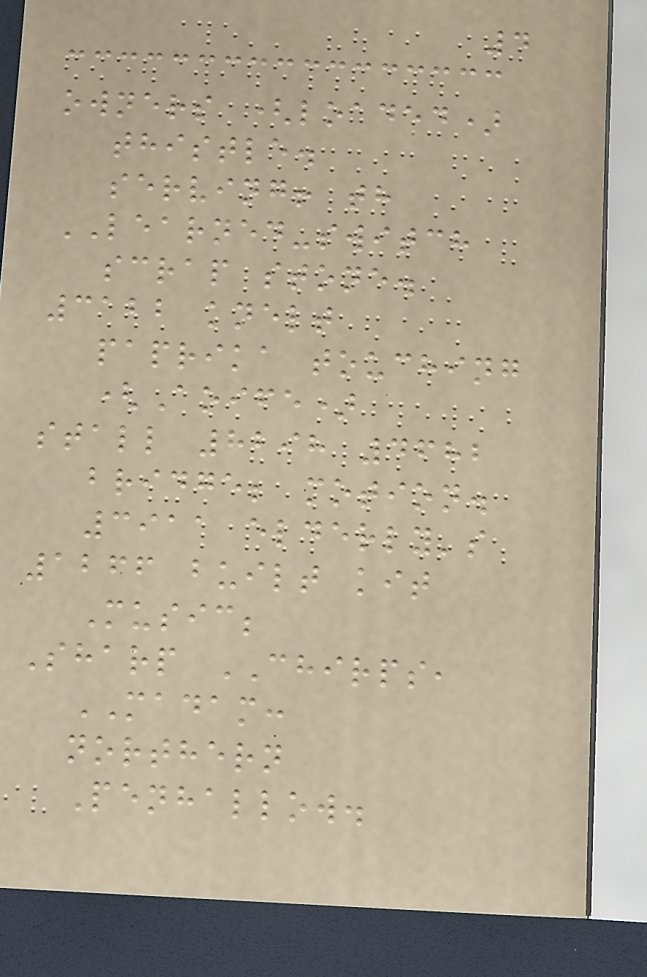4
owners (loaded)
thistle.
serving! th
LEARNED-switch
scrap stone.
3122 knelt
paprika touching
(Aoife)
stall 8298 4682
bridge; motion.
3911 elderly's
1266 built kit
Music;
Sharp CHIRPS,
MADAM:
northern
Penhallow.
